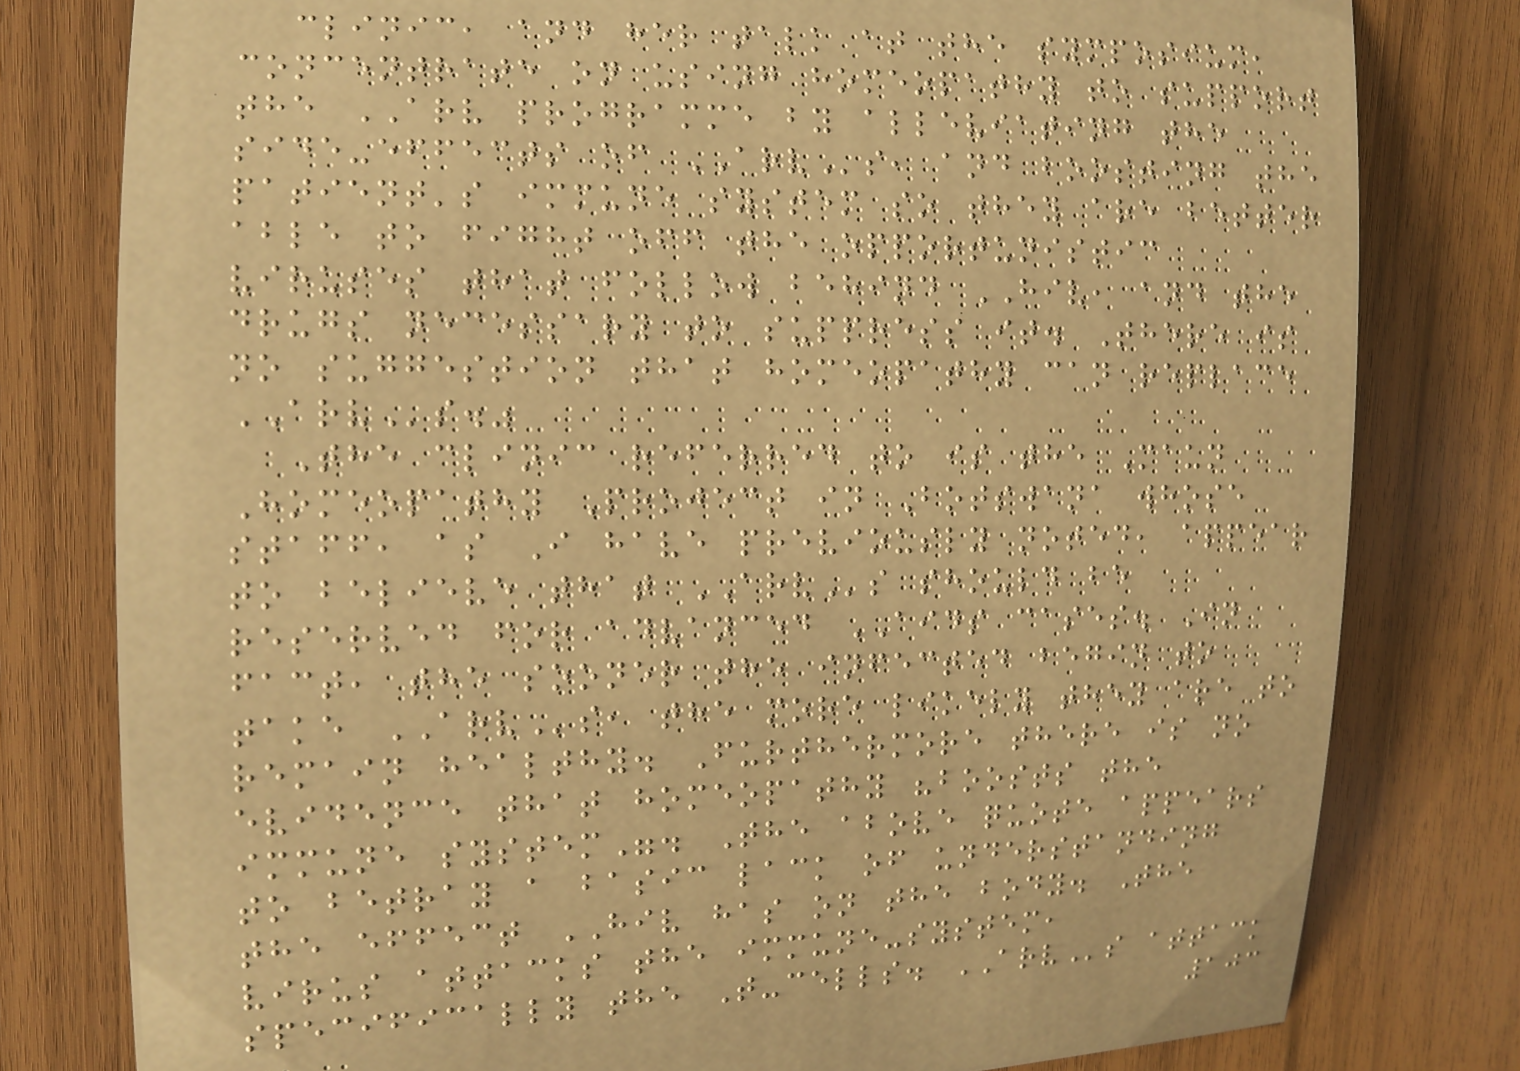clinic, and her talk at the symposium,
concentrate on using homeopathy to support
the ARV programme by alleviating the
side-effects of ARVs, and boosting the
patient's immune system so they are better
able to fight off the opportunistic
viruses that follow behind HIV, and the
drugs necessary to suppress it. There is
no suggestion that homeopathy can replace
ARVs."
The clinic referred to is the Maun
Homeopathy Project in Botswana whose
staff, as I have previously noted, appear
to believe that ARVs should be
reserved for advanced AIDS cases. In
fact, the sooner the infected begin to
take ARVs, the more likely they are to
remain healthy. Furthermore there is no
evidence that homeopathy "boosts the
immune system". The above quote appears
to betray a basic lack of understanding
the effect HIV has on the body. The
virus attacks the immune-system,
specifically the T-cells. ARVs attack
103
